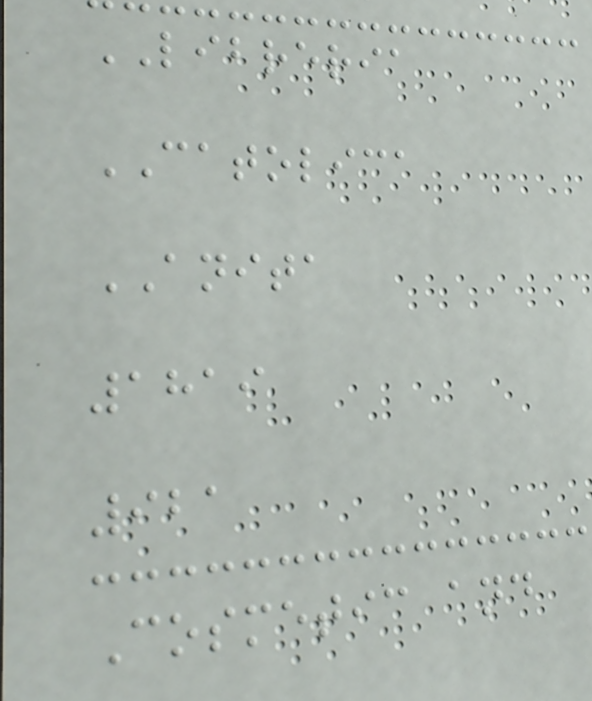LIBRERIA
CATOLICA
ANITA
1819
921
Cosmetic and
